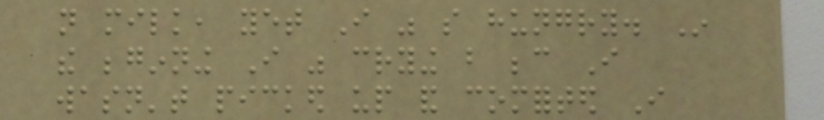not milk, yet I was so hungry. In
the beginning I was crying but because I
wasn't picked up and comforted I
